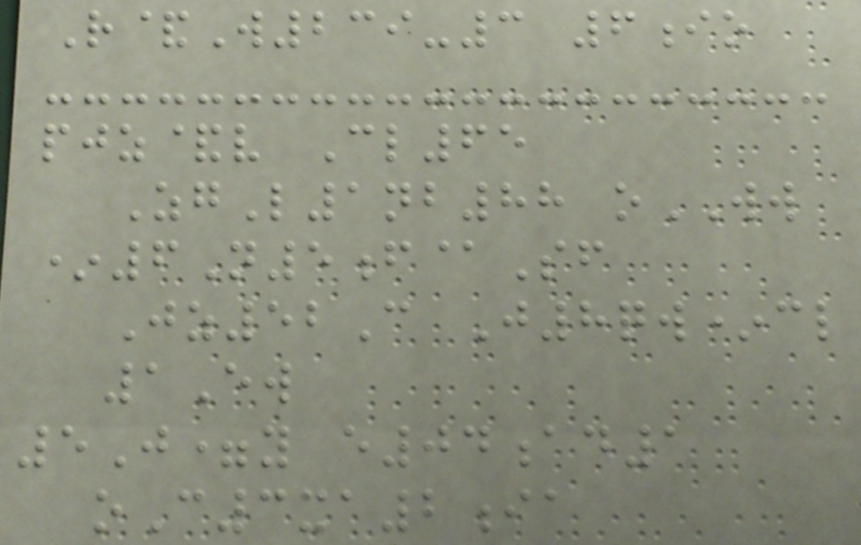R&W239-3 6io
pjz&v Cl65
ZgL1nb88 oWW
*6N5f@Sf
Jz52C J8qw*cl
1Ew
5J=y e04ad1
oC3xa2ia
